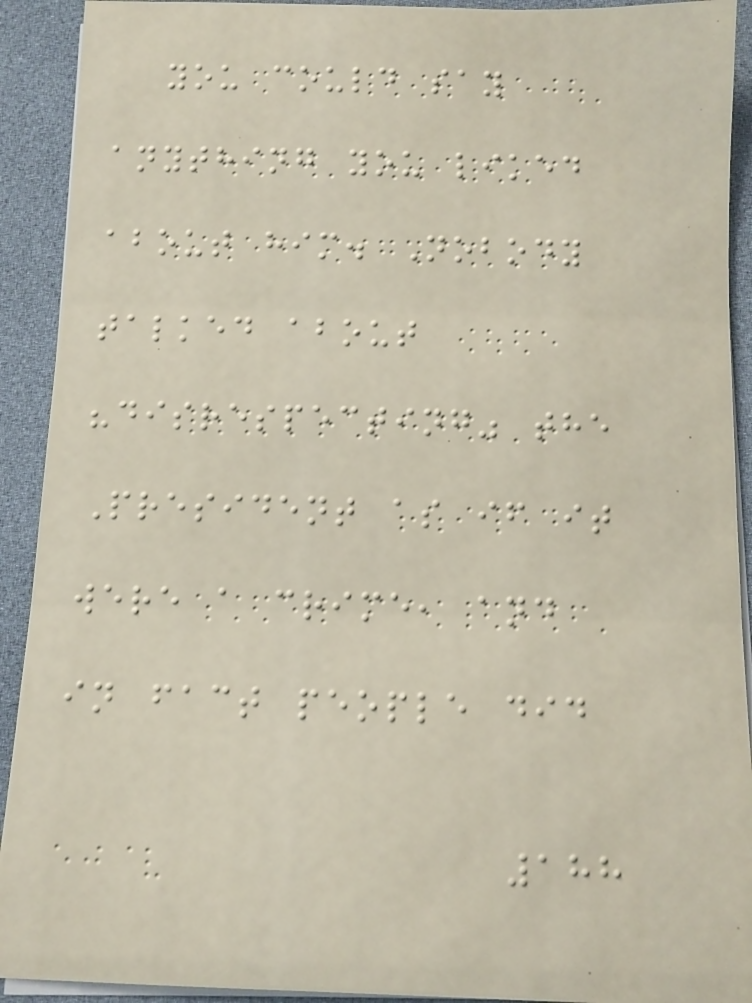you could say
anything you liked
about him. Nobody
talked about
"disrespecting" the
President as if it
were a crime, and
in fact people did
188
